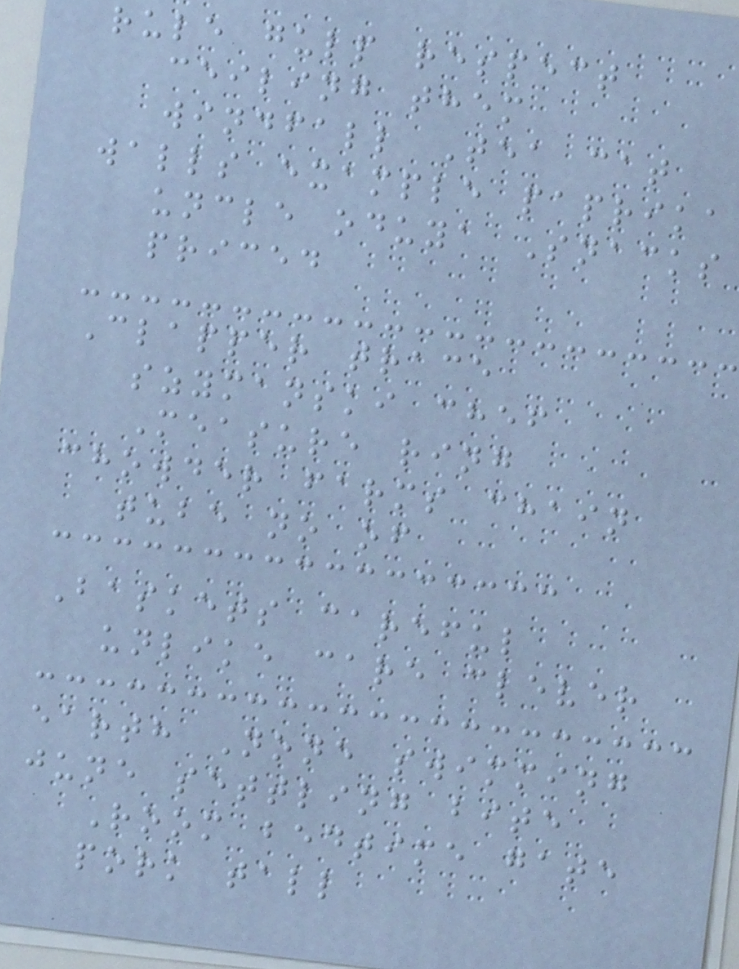rule gulp respect
ceiling them
windfall Tea cat
walls example paprika
uncle oduya Snacks
priced
Clapper trace
szymanski chef
Measure ring
chowder farms chain
tube no of
Baskets careful
unlike care clever
earth None swimming
june settling bite
Room bedtime gate
pork tall
